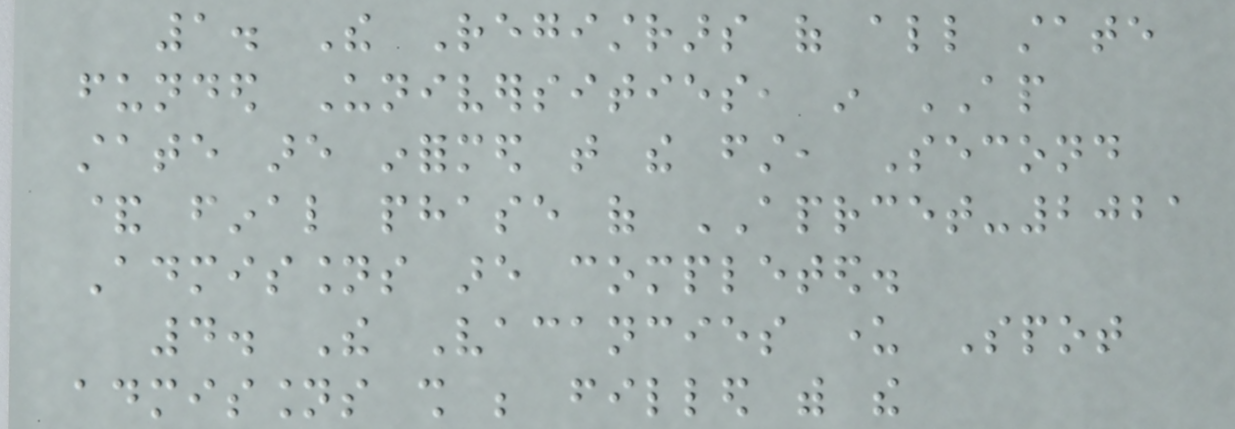1. The Registrars of all state
funded Universities, in AP
state are informed that the first, Second
& final phase of APRCET-2021
Admissions are completed.
4. The Vacancies under Spot
admissions shall be filled with the
